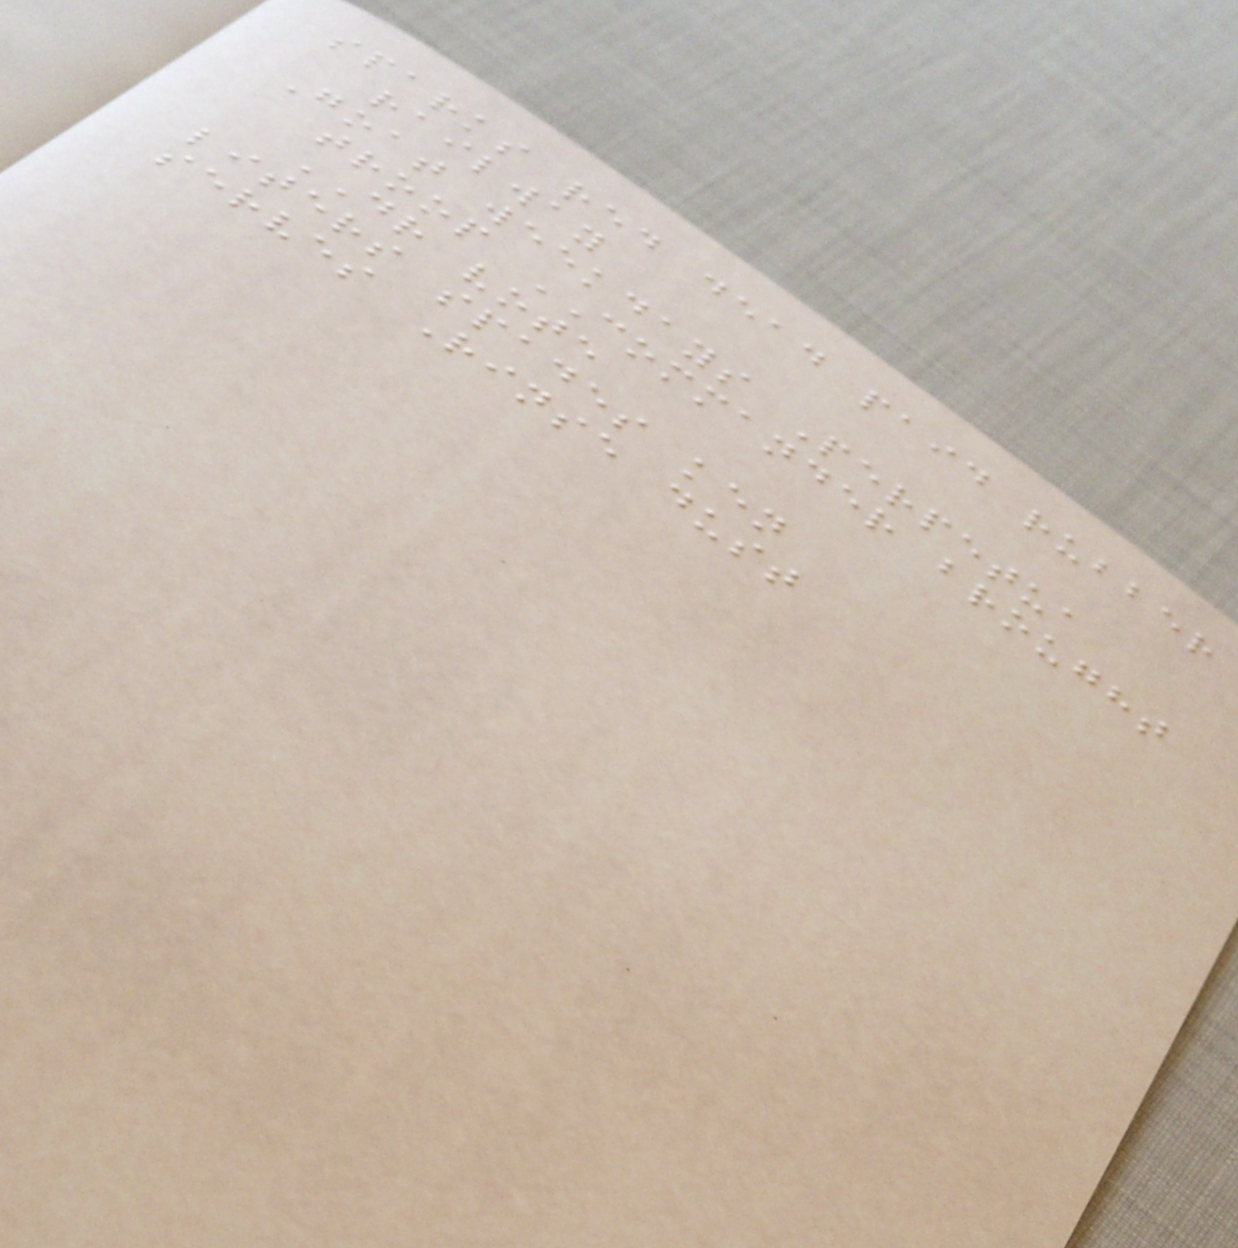sparks red dead paid rubber
railway
Goat weekdays Perpetua
troop COMMANDER brought
DR vote
liters spades ken
serves Rinse dust
